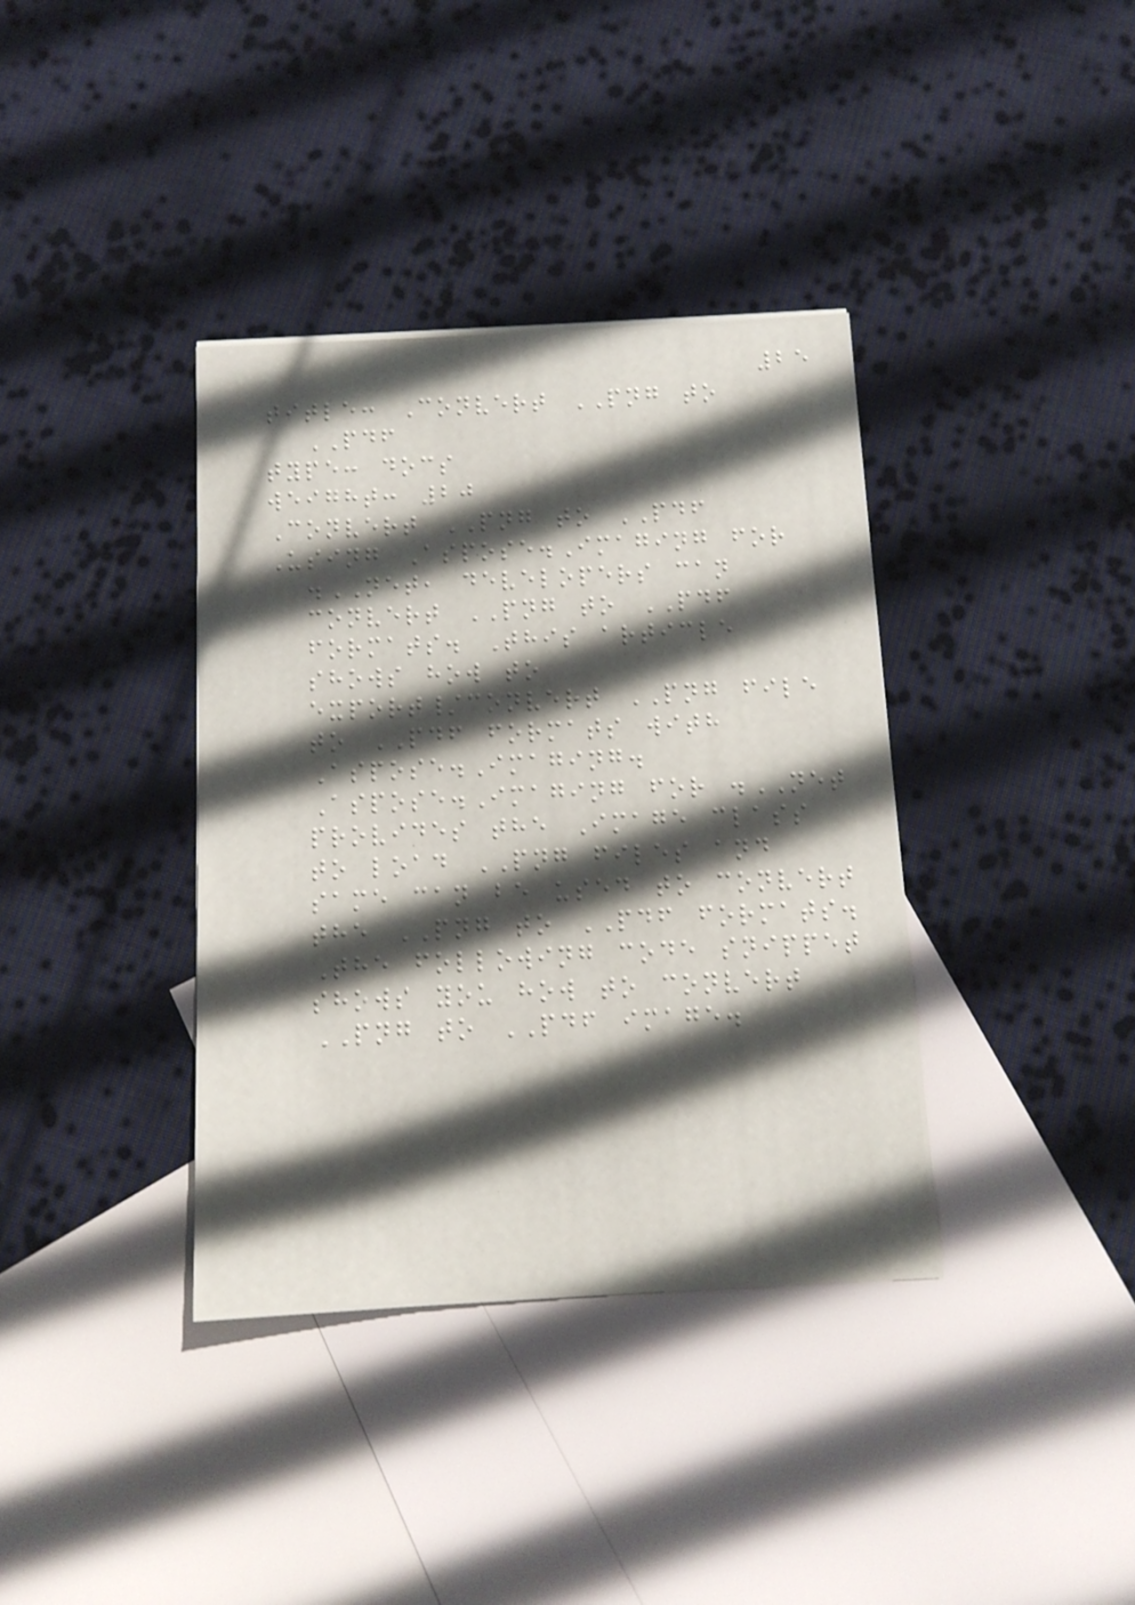25
title: Convert PNG to
PDF
type: docs
weight: 20
Convert PNG to PDF
Using Aspose.Imaging for
.NET, developers can
convert PNG to PDF
formats. This article
shows how to
export/convert PNG file
to PDF formats with
Aspose.Imaging.
Aspose.Imaging for .NET
provides the Image class
to load PNG files and
same can be used to convert
the PNG to PDF formats.
The following code snippet
shows you how to convert
PNG to PDF image.
